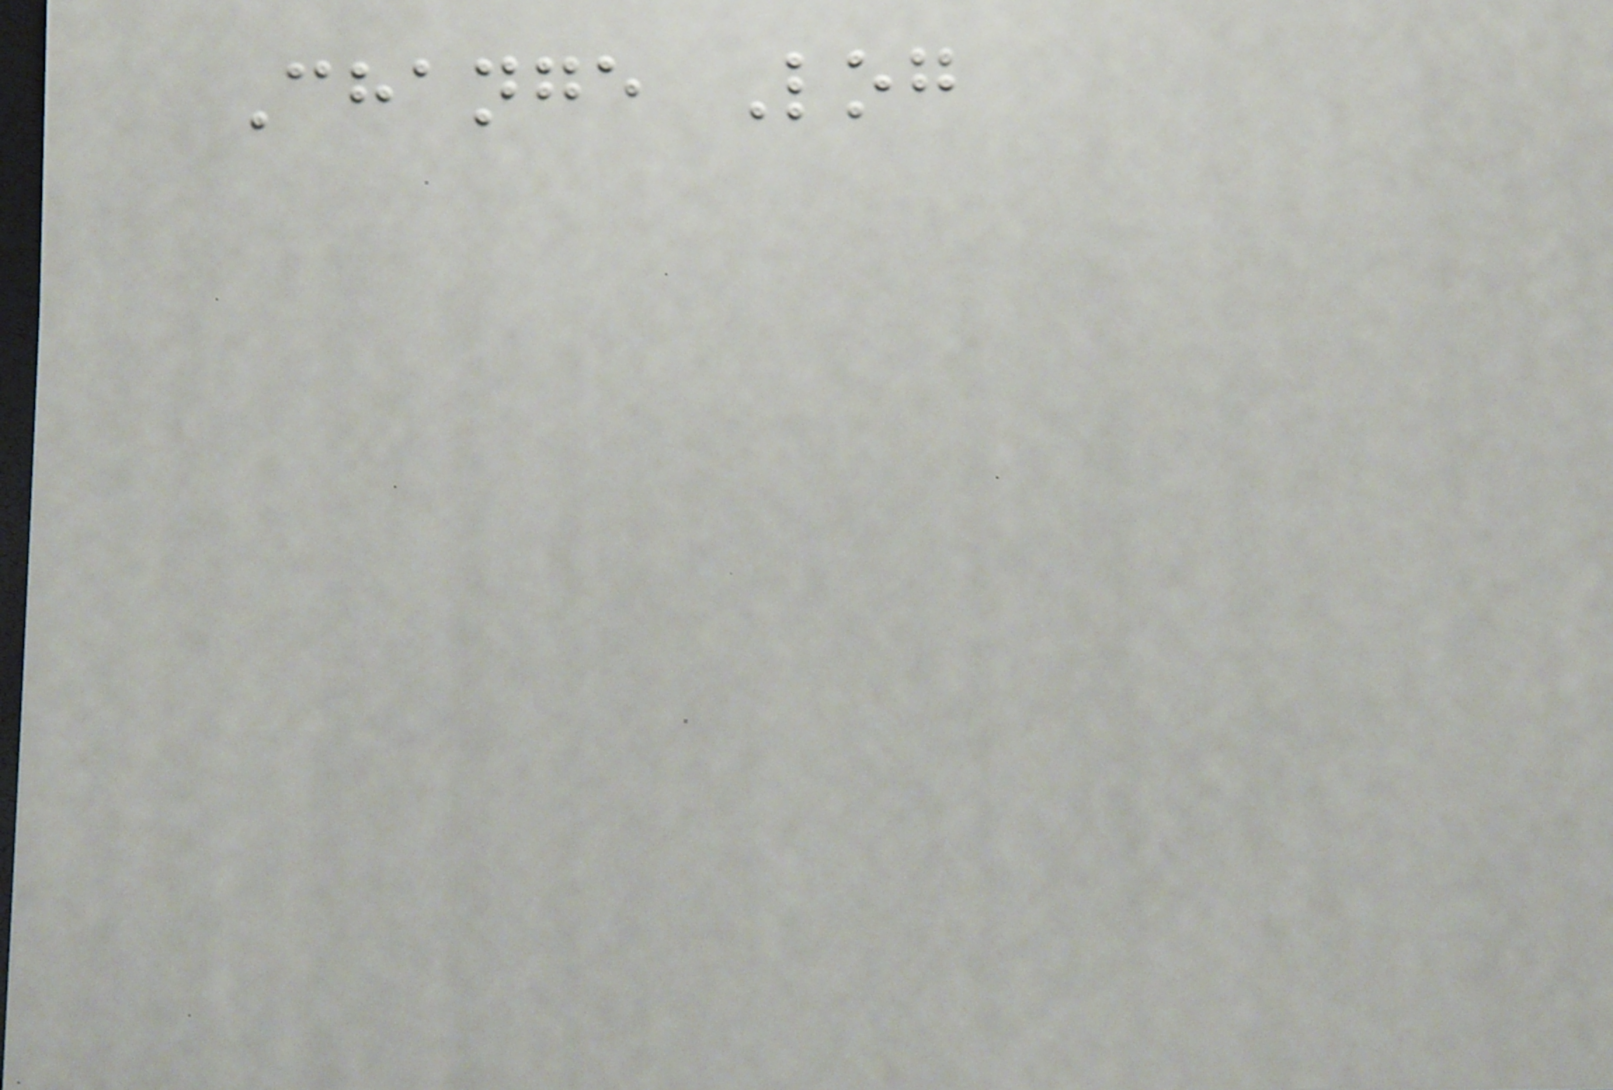Change Log
